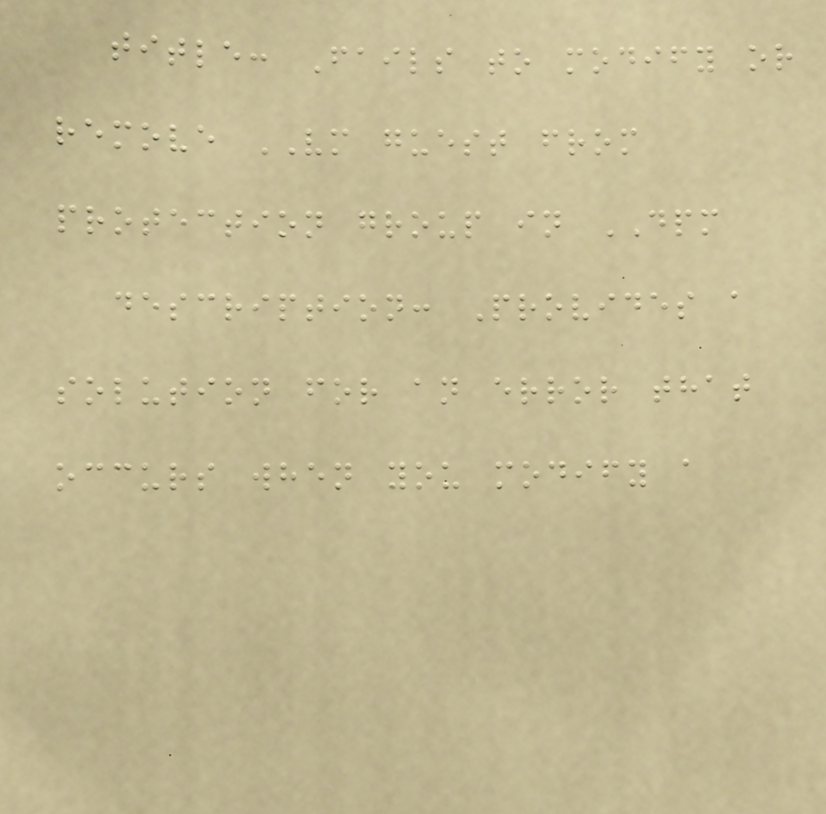title: Fails to modify or
remove VM guest from
protection group in DPM
description: Provides a
solution for an error that
occurs when you modify a
